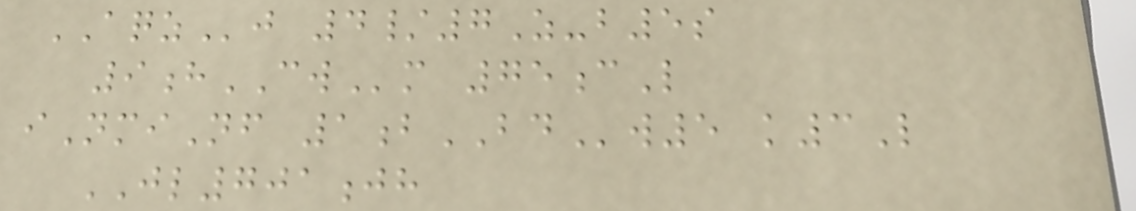AQZj 4/7Z-b5s
9hCWm 75cL
iNmiNf 1bBDw5 k3L
JL701jh
